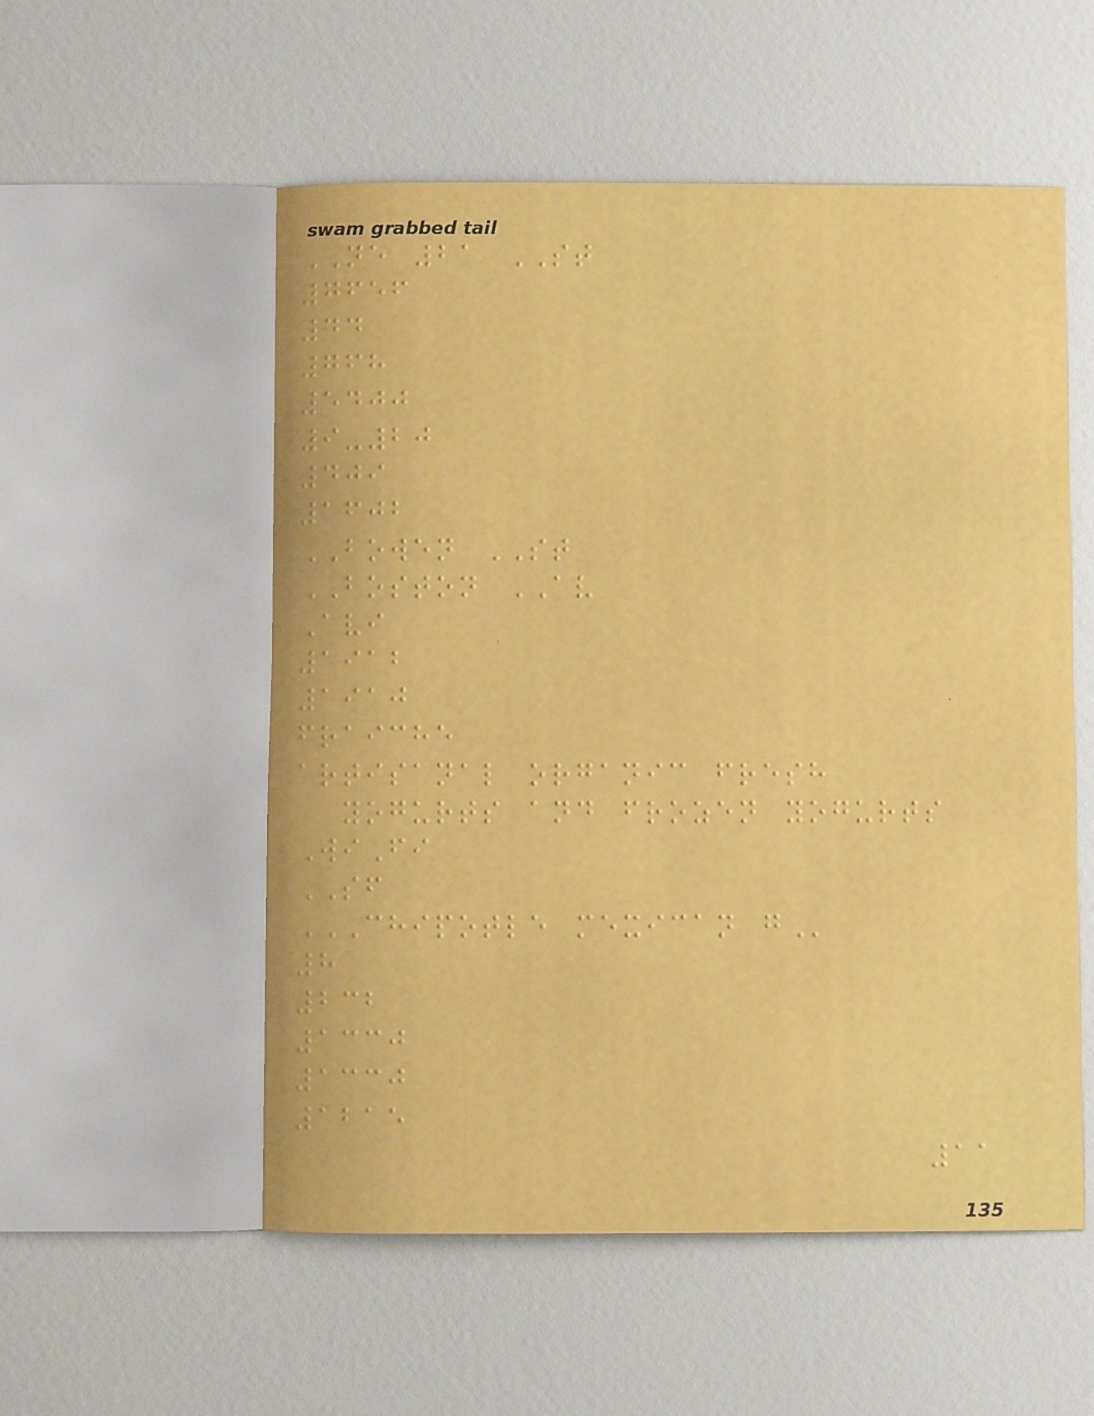NE 21 ST
7656
44
768
5400
9-20
409
1602
BOWEN ST
BOSTON AV
Avi
1912
1910
fraiche
artisanal organic fresh
yogurts and frozen yogurts
WiFi
SF
CHIPOTLE MEXICAN G
8
232
1330
1330
1215
11
